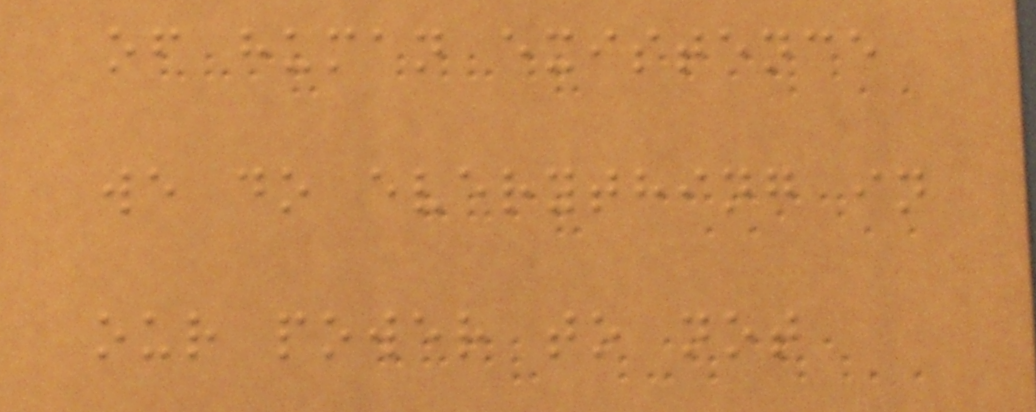of human existence
we do everything in
our power to not
